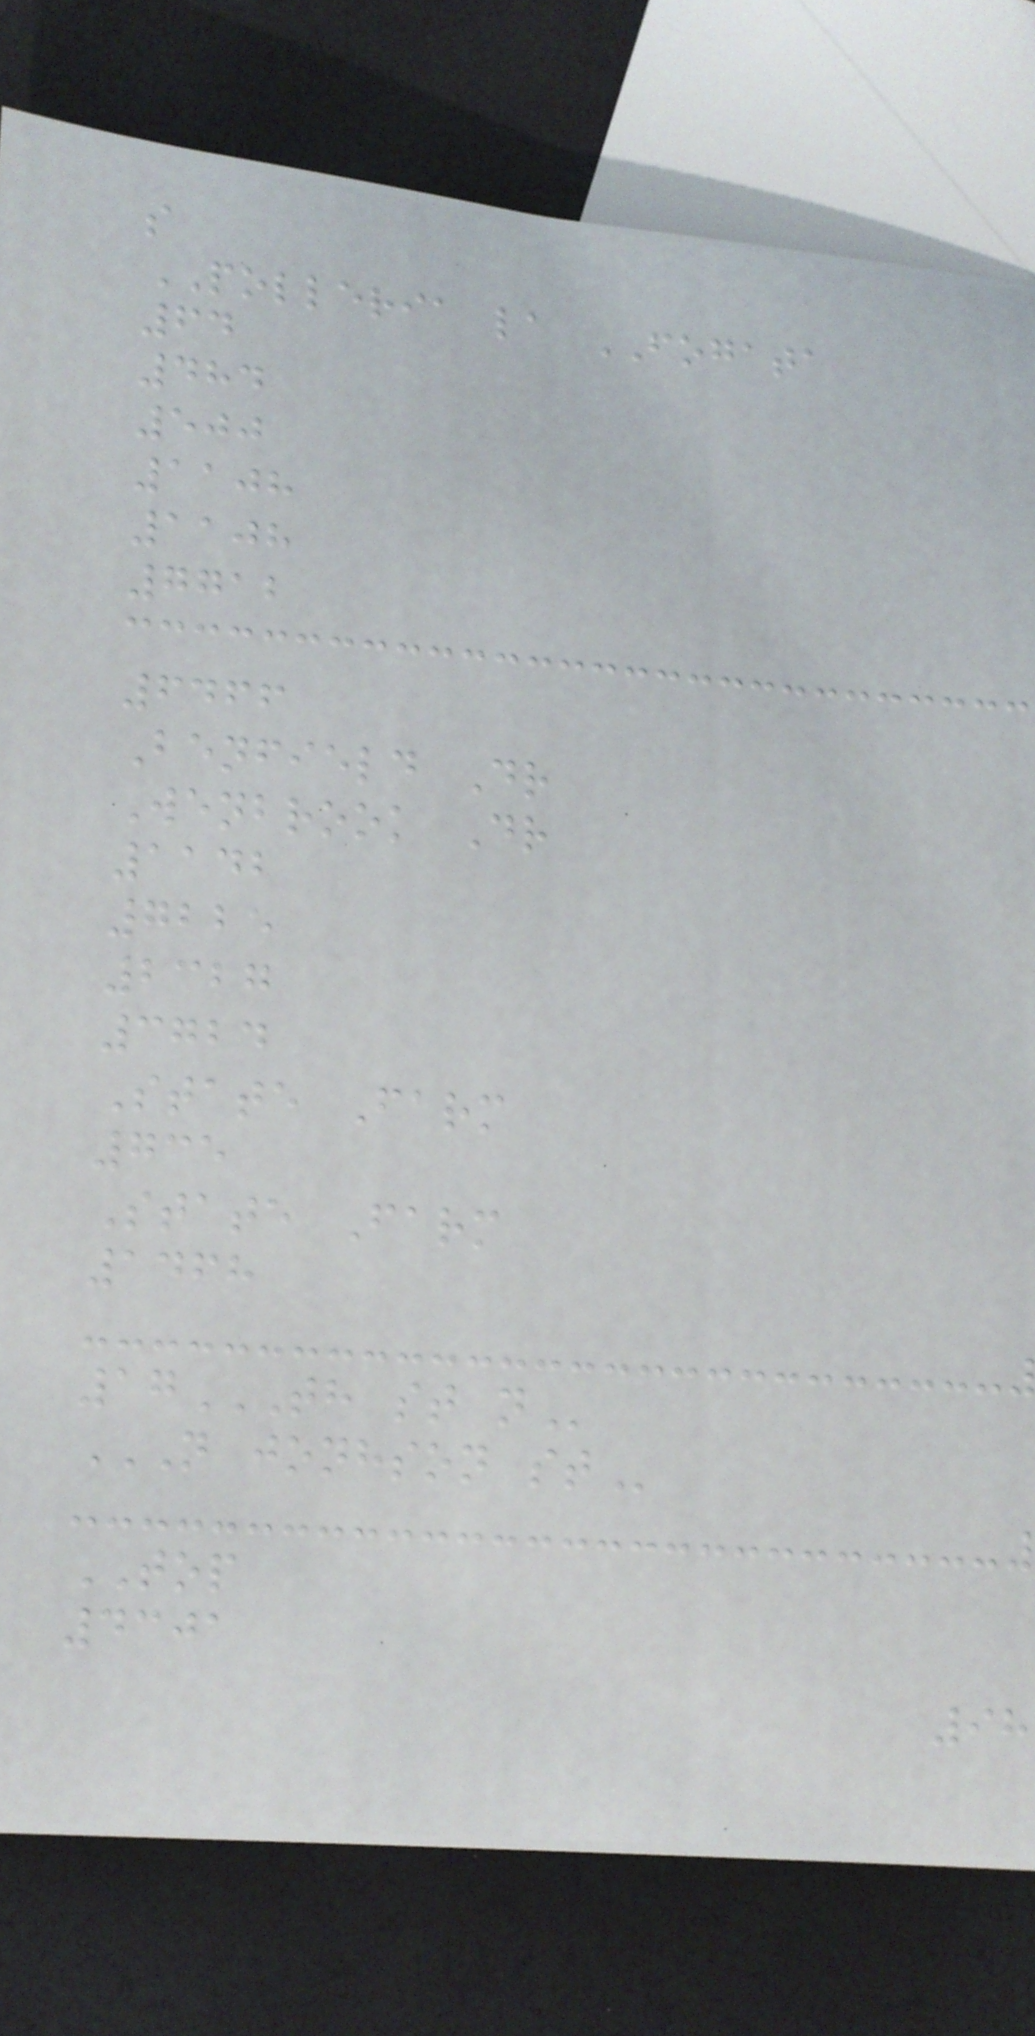s
POLLERIA la FOGATA
64
484
500
1108
1108
7712
6466
Benfield Dr
Wenbrook Dr
1142
7225
2327
3724
State Farm
735
State Farm
1468
17TH ST N
N JONHSON ST
TOP
4301
98
